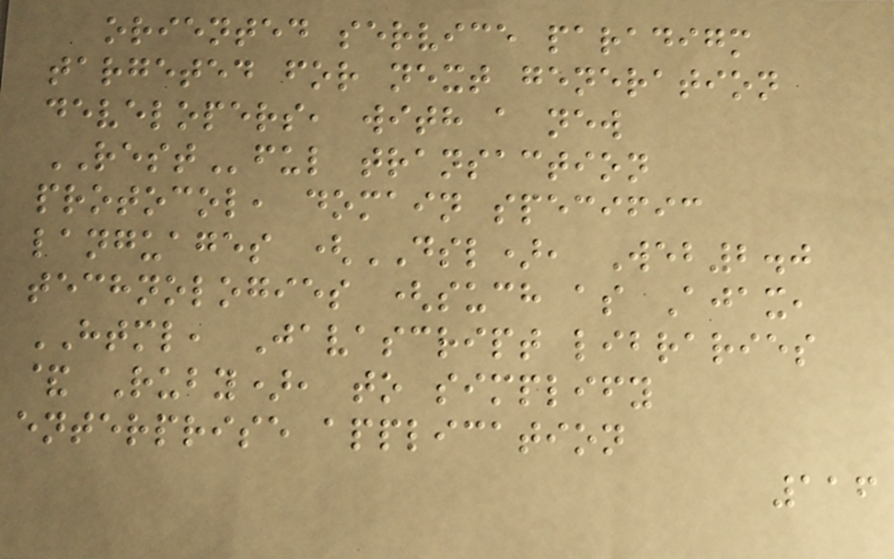oriented service paradigm
targeted for next generation
developers, with a new
RESTful transaction
protocol, domain specific
languages (DSL), Web2.0
technologies (such as Ajax,
HTML, Javascript libraries
& Ruby), to simplify
enterprise application
116
